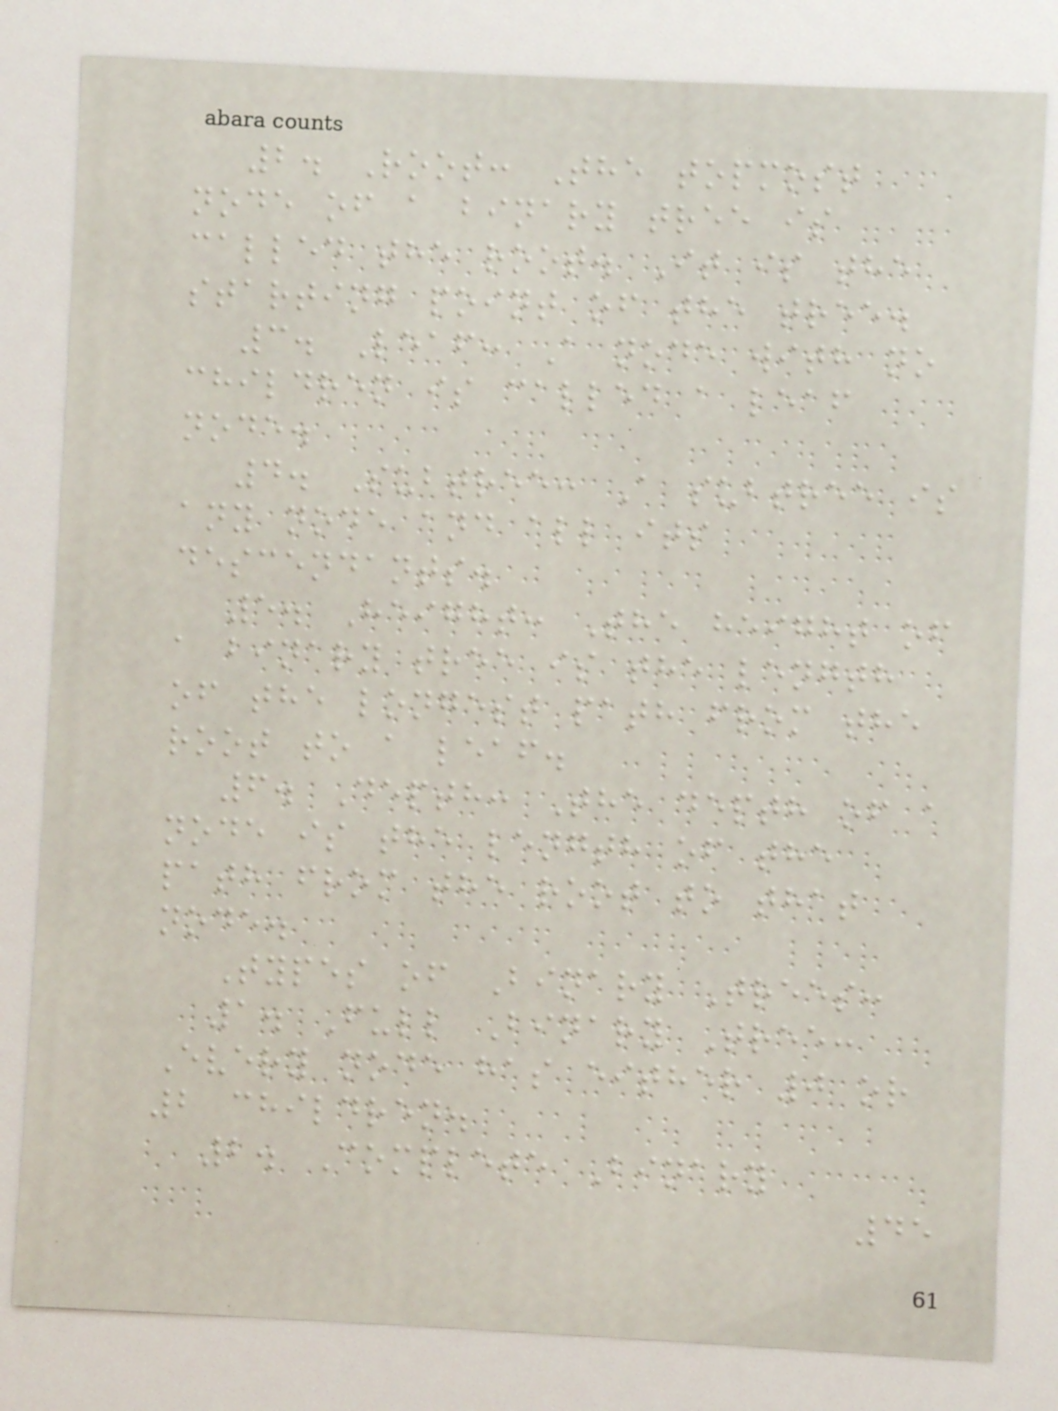2. Root: The topmost
node of a binary tree is
called the root. It is the
starting point of the tree.
3. Leaf: A node with no
children is called a leaf
node.
4. Subtree: A subtree is
any node and all its
descendants.
5. Height: The height of
a binary tree is the length
of the longest path from the
root to a leaf.
6. Depth: The depth of a
node is the length of the
path from the root to that
node.
Types of Binary Trees:
1. Full Binary Tree:
Every node has either 0 or
2 children.
2. Complete Binary
45
